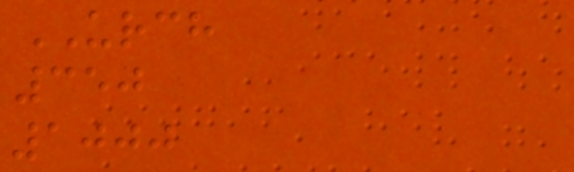URCH
350
1000
